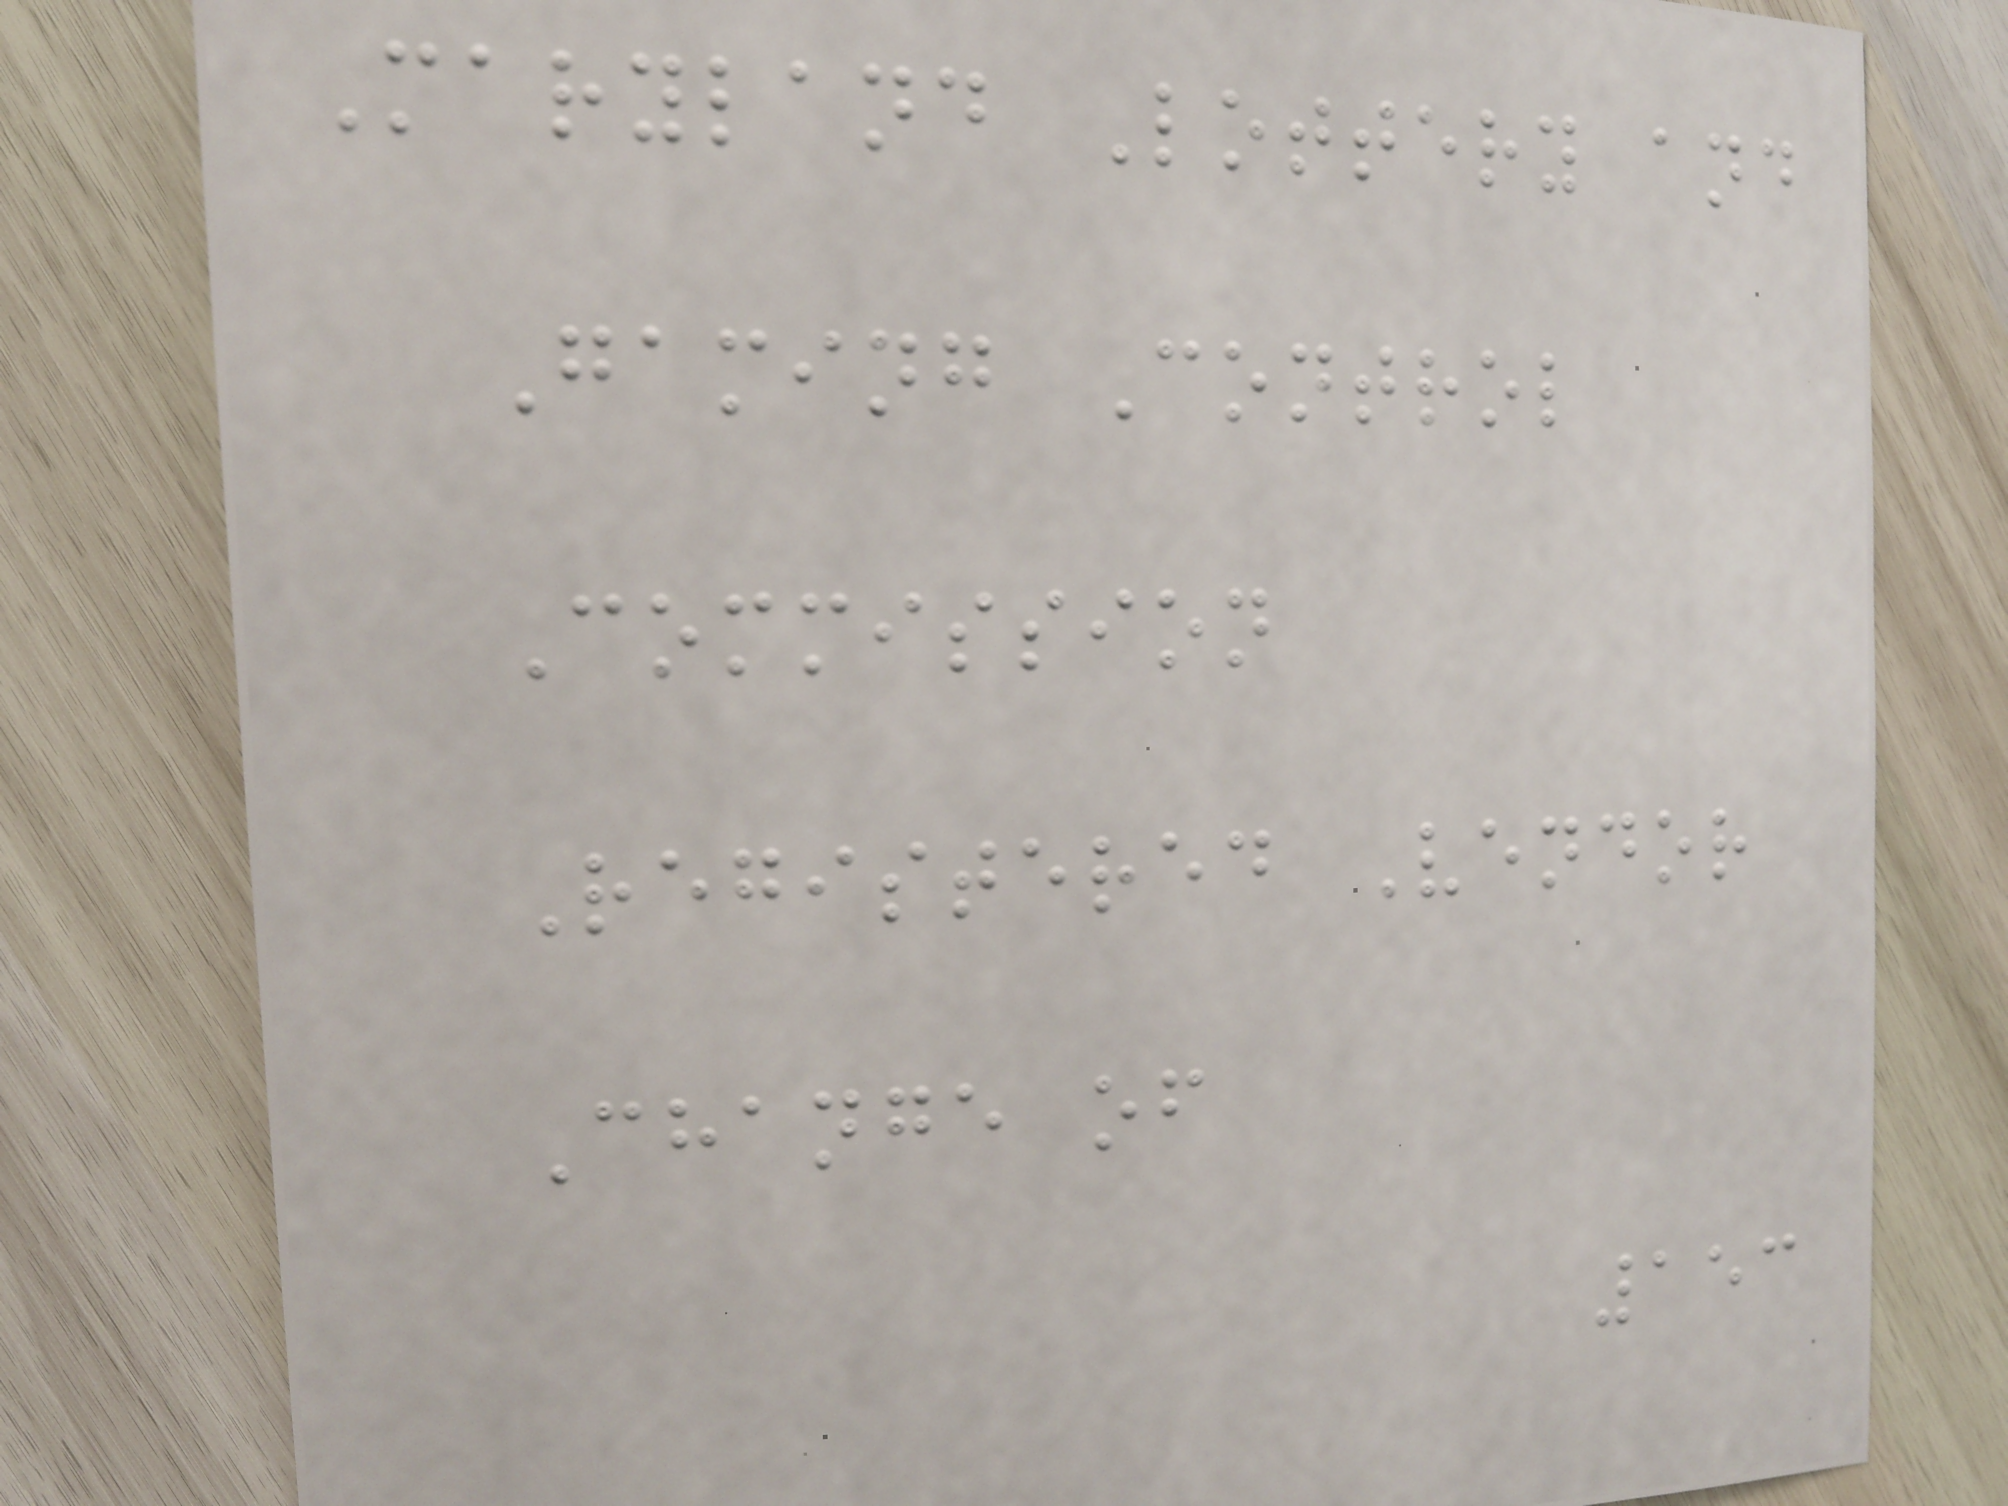Maryland Lottery and
Gaming Control
Commission
Registered Vendor
Change of
153
